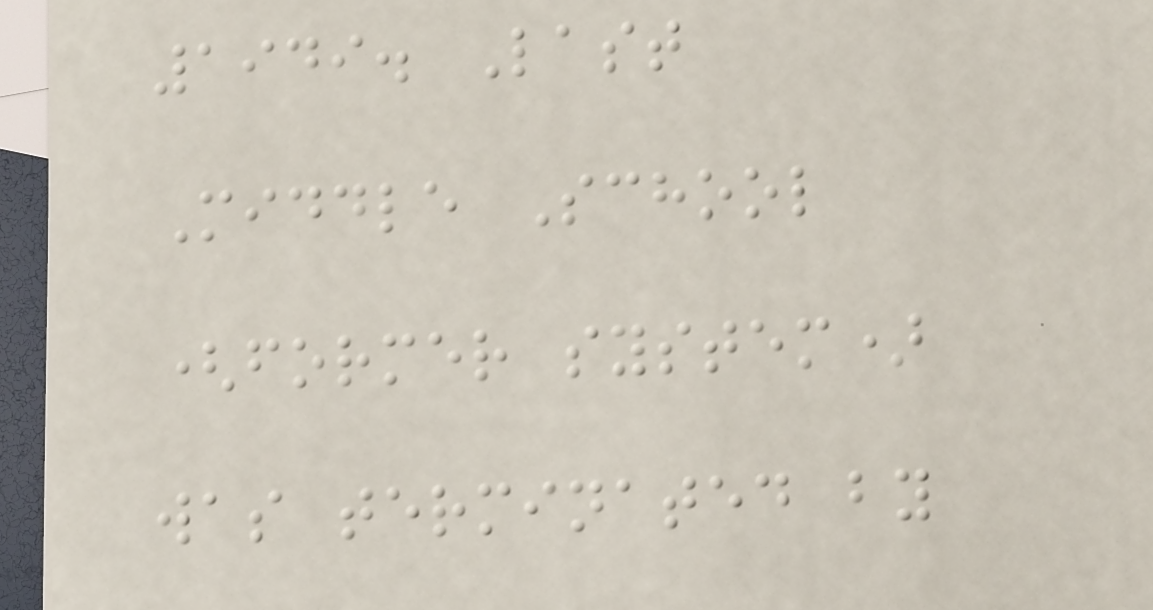1949. Last
Middle School
(former system)
was terminated by
